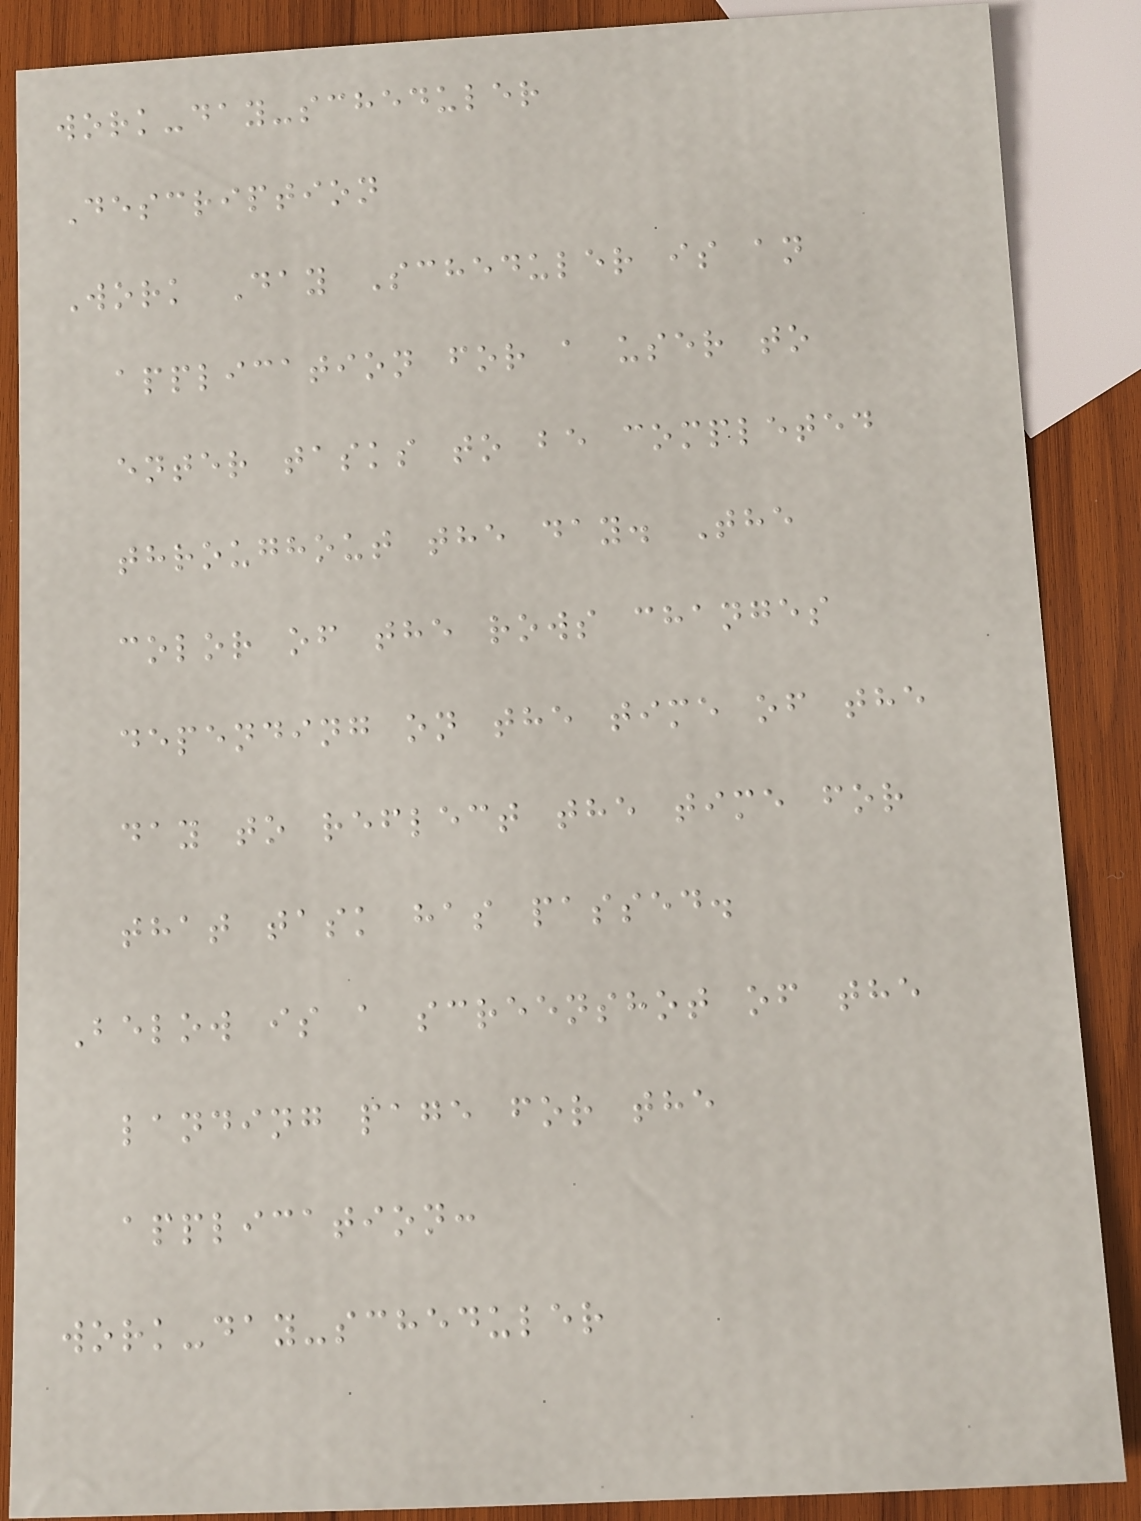work-day-scheduler
Description
Work Day Scheduler is an
application for a user to
enter tasks to be completed
throughout the day. The
color of the rows changes
depending on the time of the
day to reflect the time for
that task has passed.
Below is a screenshot of the
landing page for the
application:
work-day-scheduler
